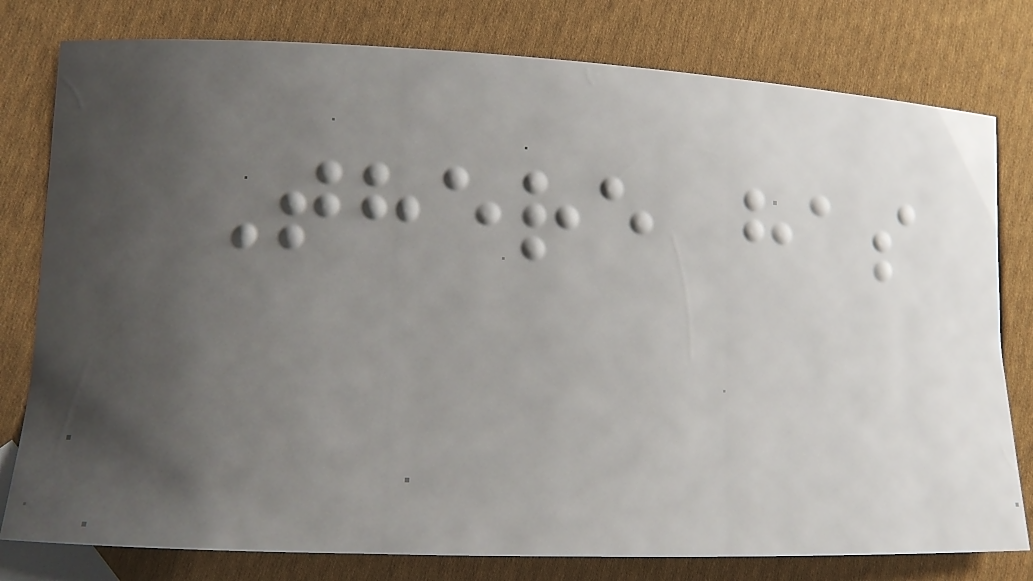There has
